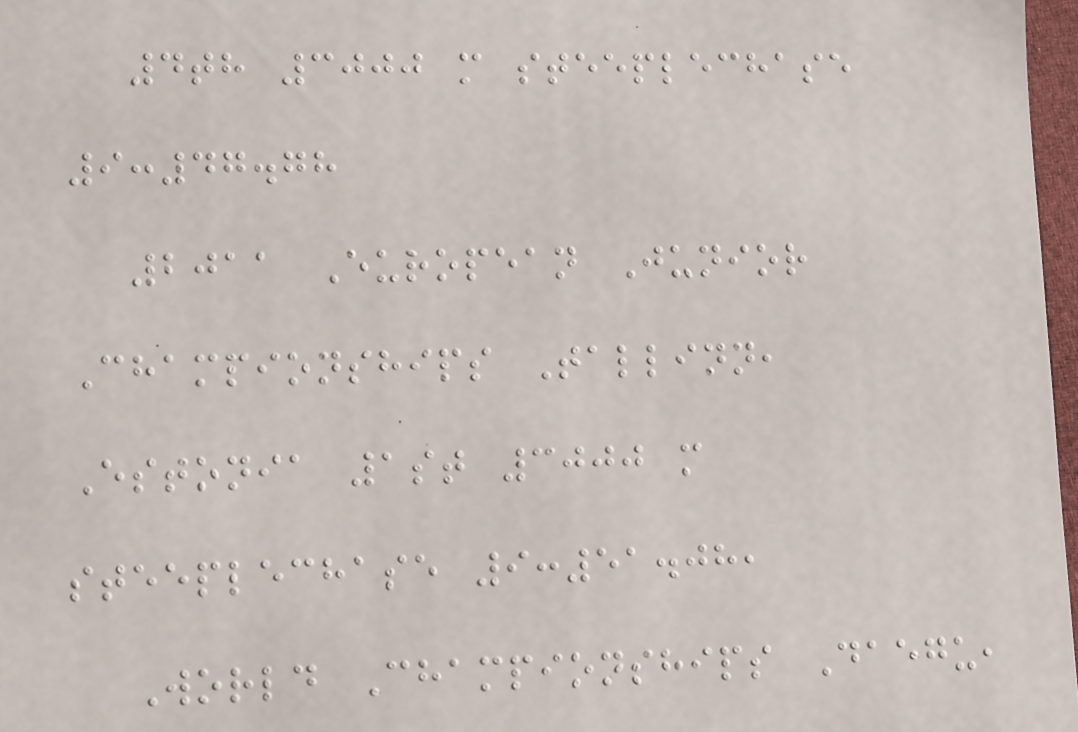4th 3000 m steeplechase
9:47.78
2011 European Junior
Championships Tallinn,
Estonia 1st 3000 m
steeplechase 9:51.08,
World Championships Daegu,
